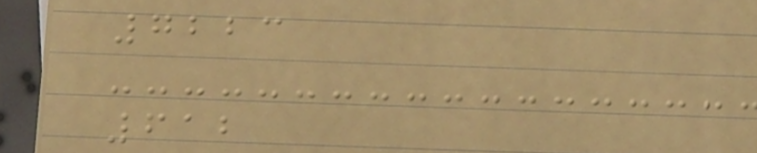7223
612
